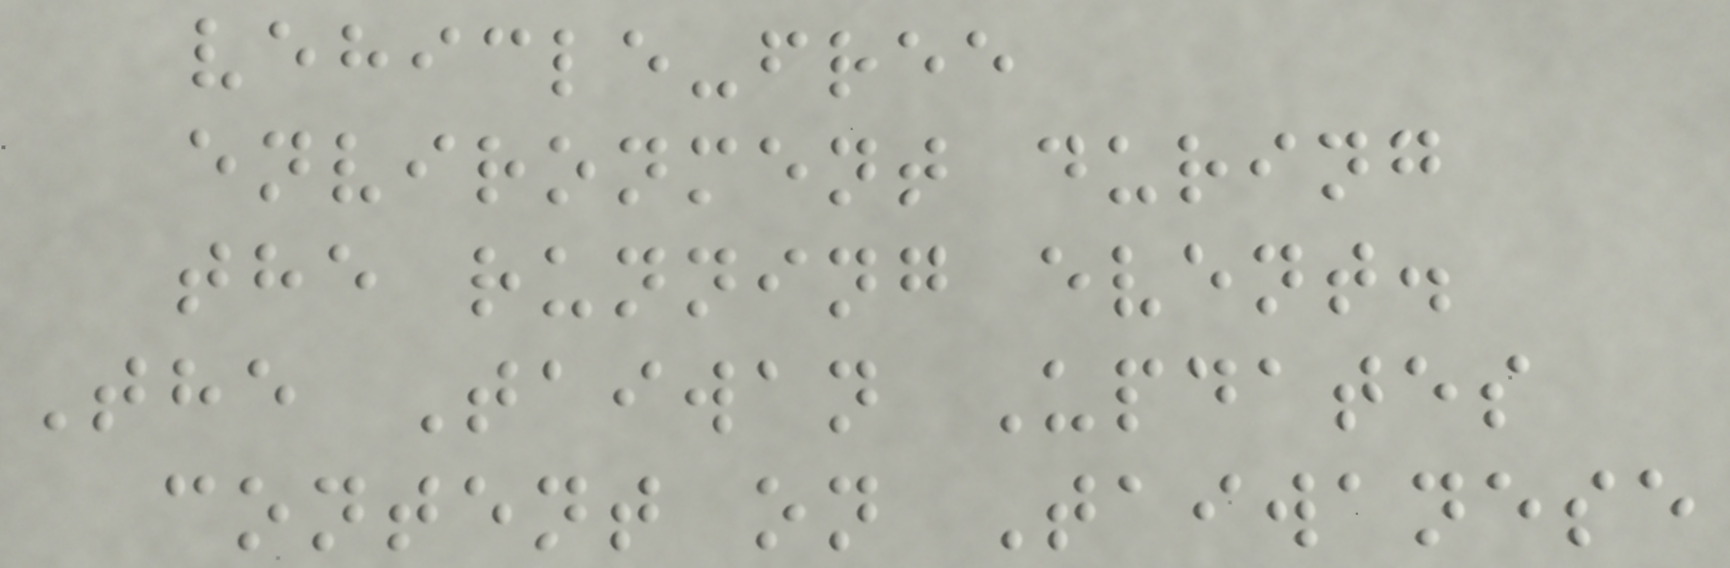vehicle-free
environment during
the running event.
The Taiwan Updates
content on Taiwanese
